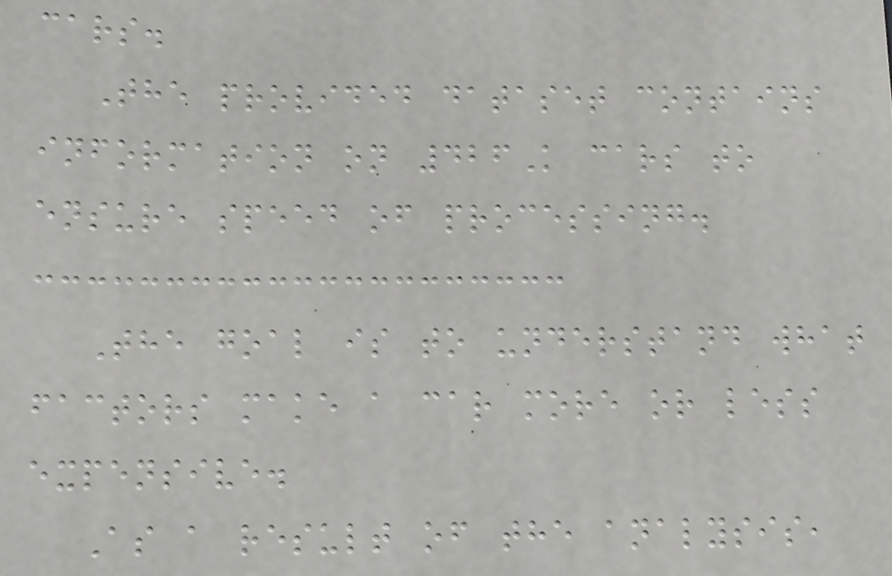cars.
The provided dataset contains
information on 426K cars to
ensure speed of processing.
The goal is to understand what
factors make a car more or less
expensive.
As a result of the analysis,
